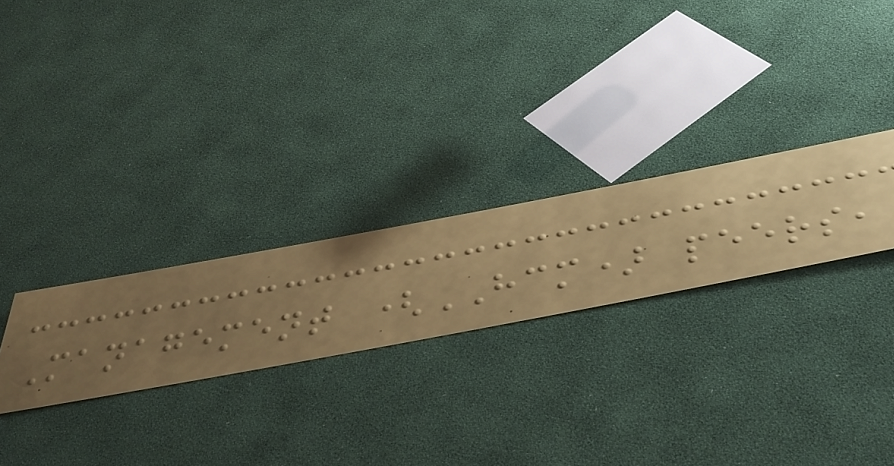Management (HCM) peers,
